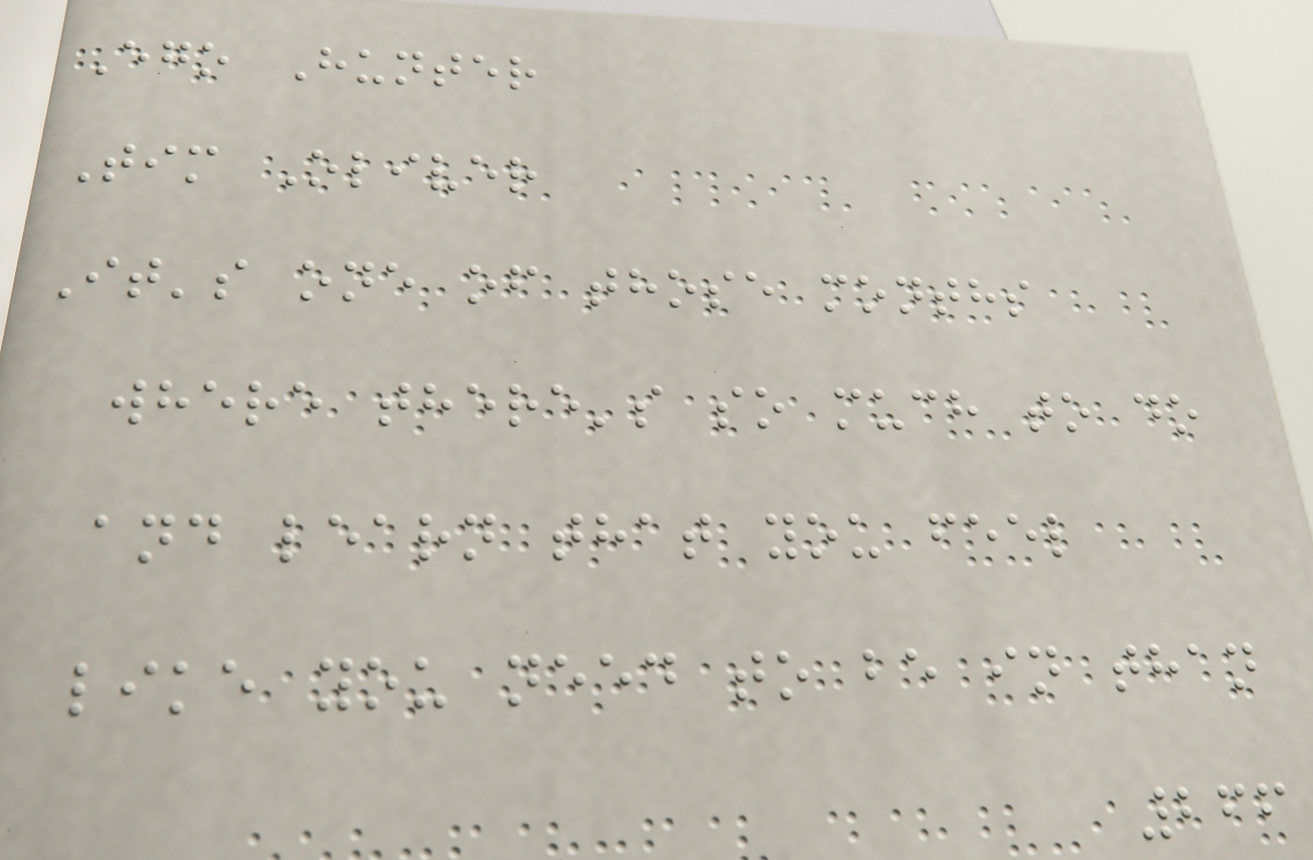Ego Hunter
Tim Oliver
It's one of those months
where there's so much to do
and learn that you feel
like you need to be in than
266
